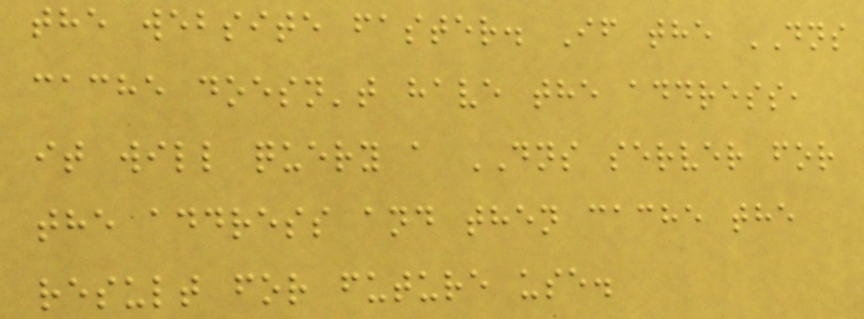the website faster. If the DNS
cache doesn't have the address,
it will query a DNS server for
the address and then cache the
result for future use.
